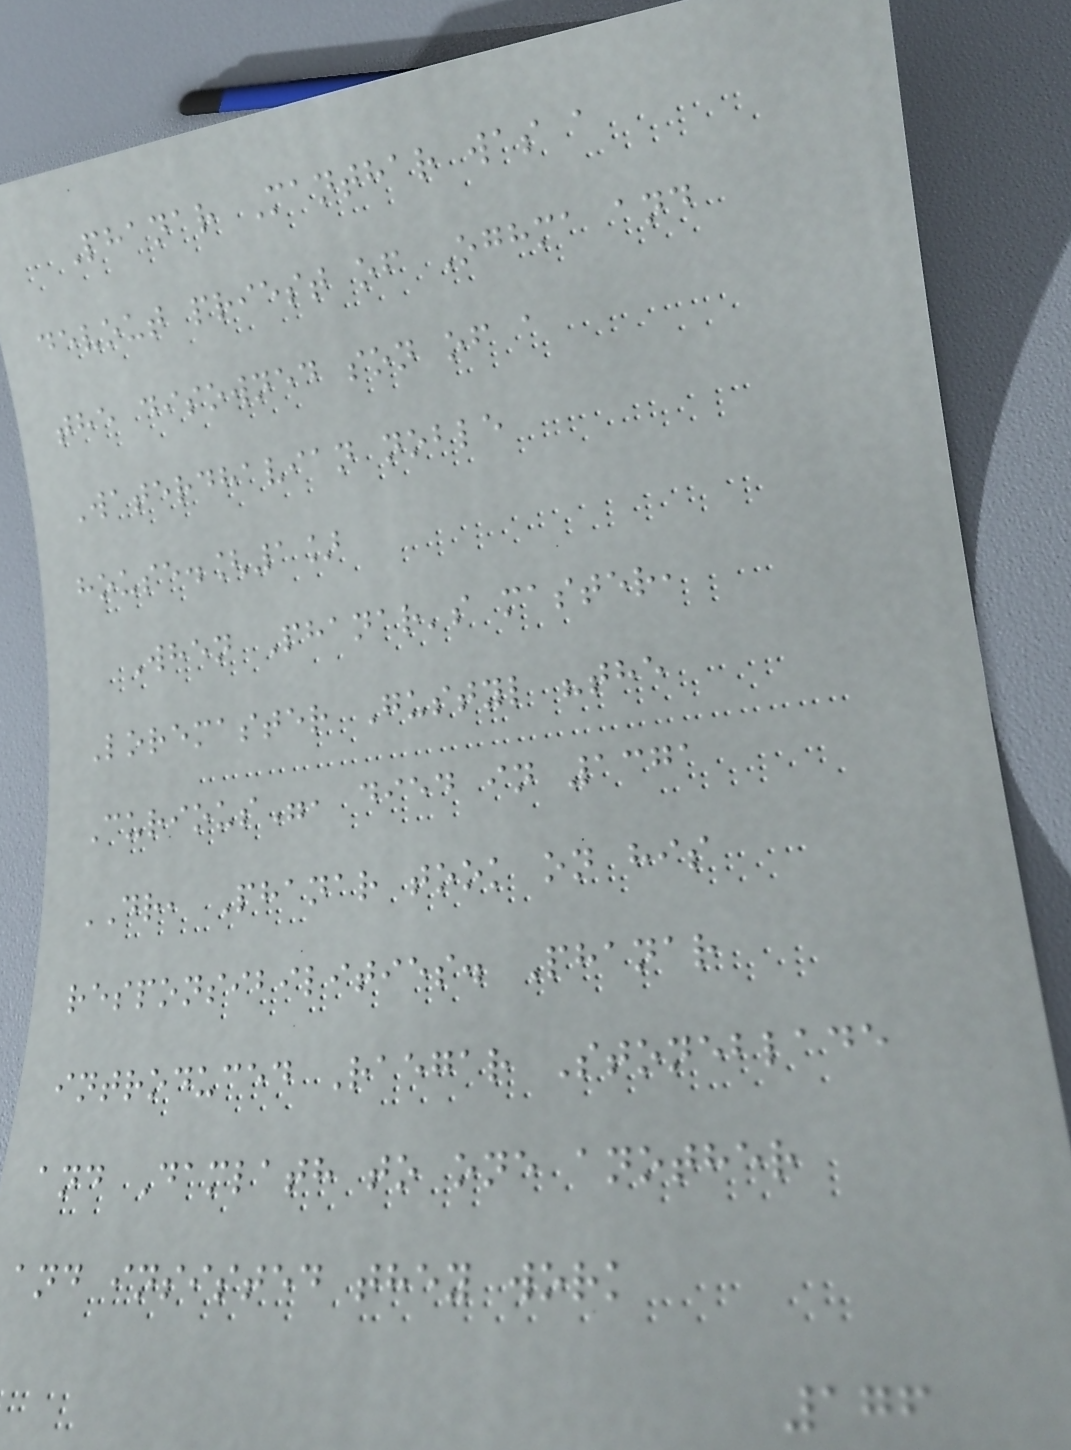Phanar Manthar was a
devout priest of Oghma and
the disowned son of a
Waterdhavian noble
house.[1]
When Phanar's master,
Loremaster Gustyl "the
Curious", died in 1371
DR, Phanar took on his
responsibilities. Phanar
introduced Raegar Stoneblade
and Damlath to one another
and insisted they work
176
